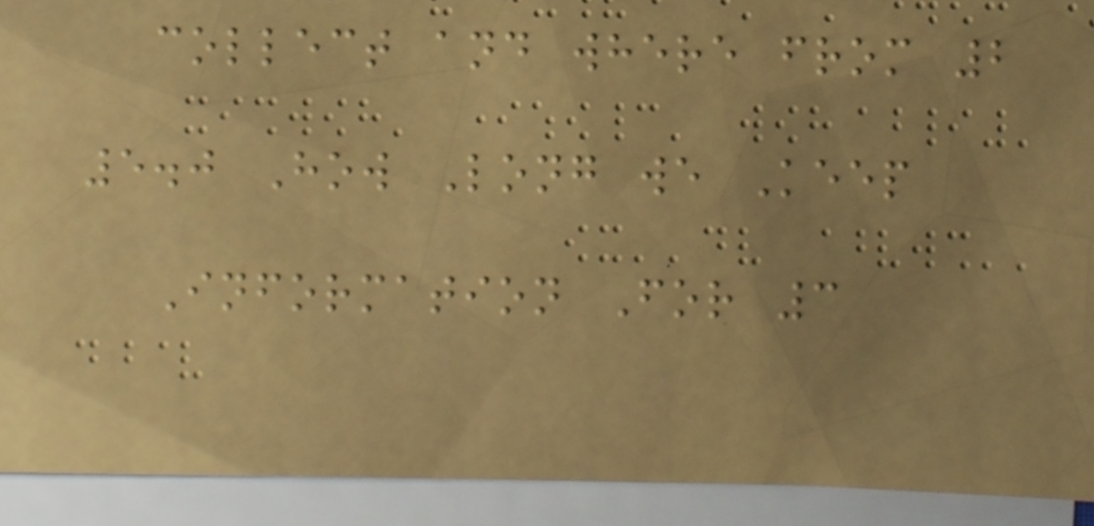collect and where from 2
5.0 How Long we Keep
Information For 3
